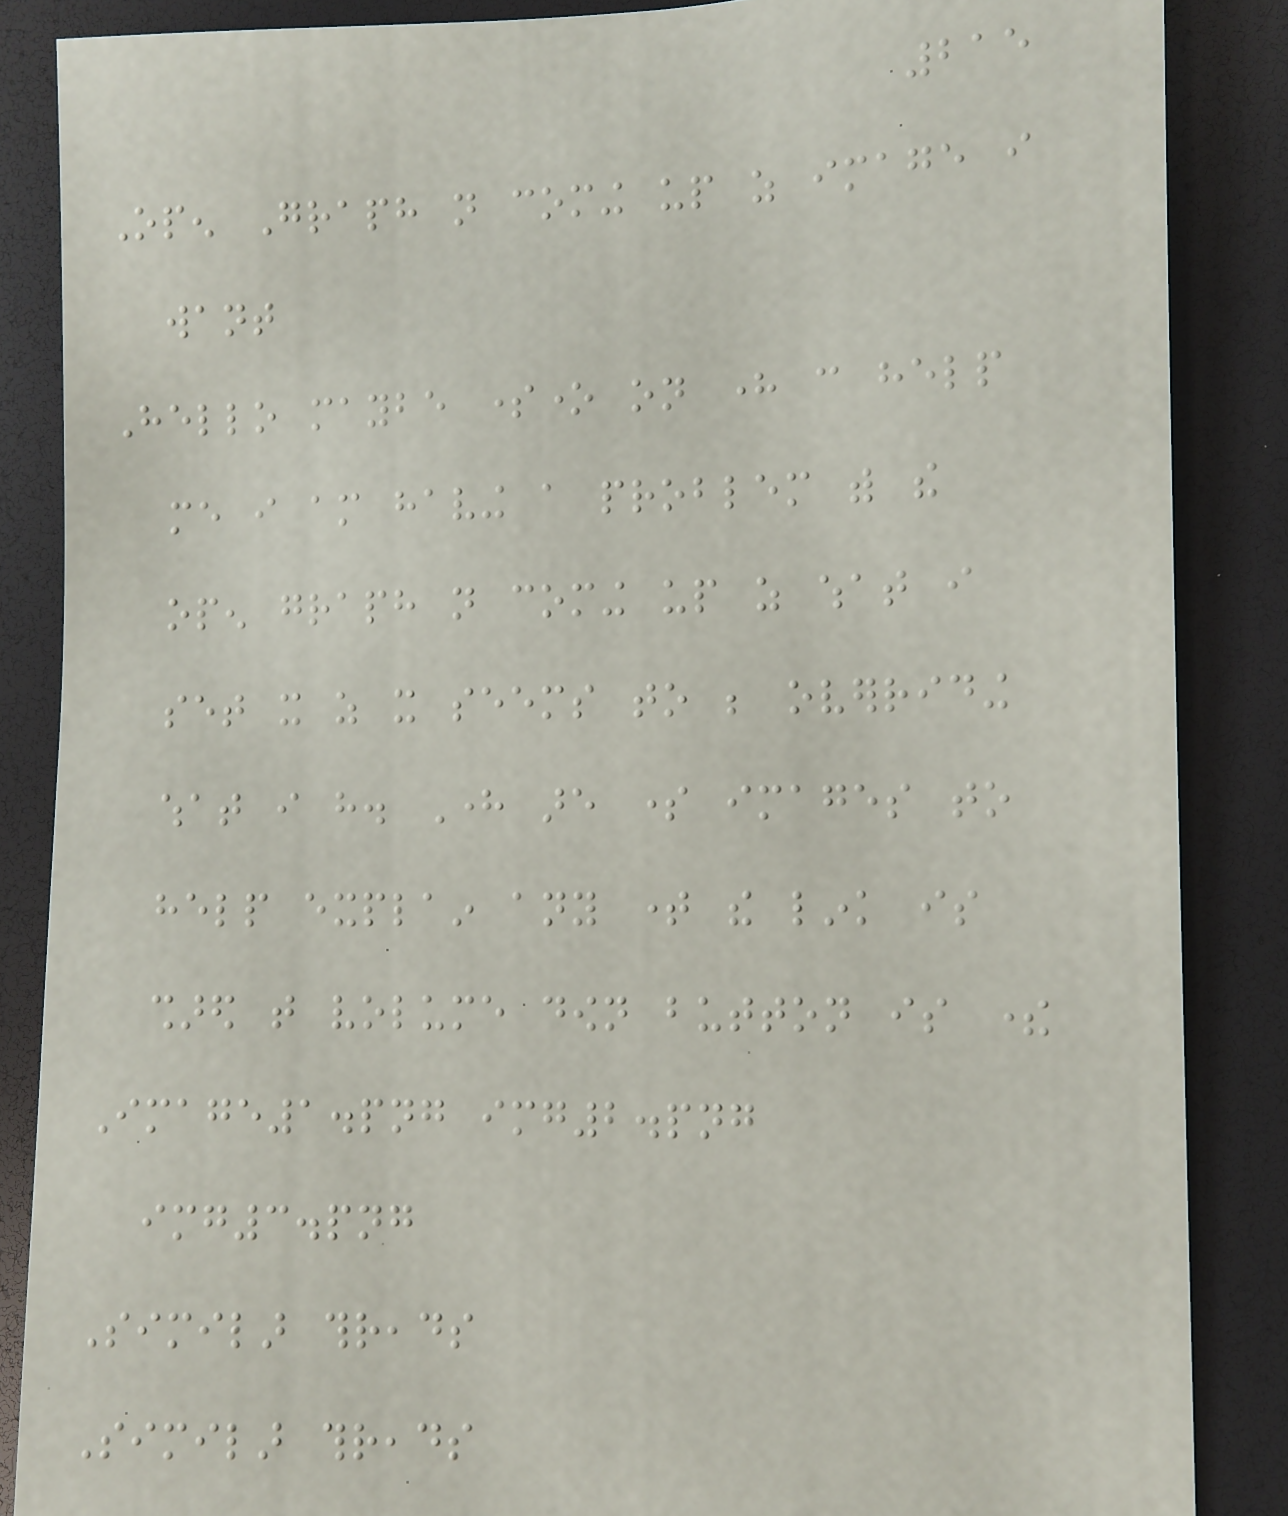215
Open Graph not coming up as image i
want
Hello maybe someone on here can help
me i am having a problem with the
open graph not coming up as what i
set it as it seems to be overriding
what i have. Here are some images to
help explain any time the link is
shared that volume down button is there
Image1.png img2.png
img3.png
Similar threads
Similar threads
